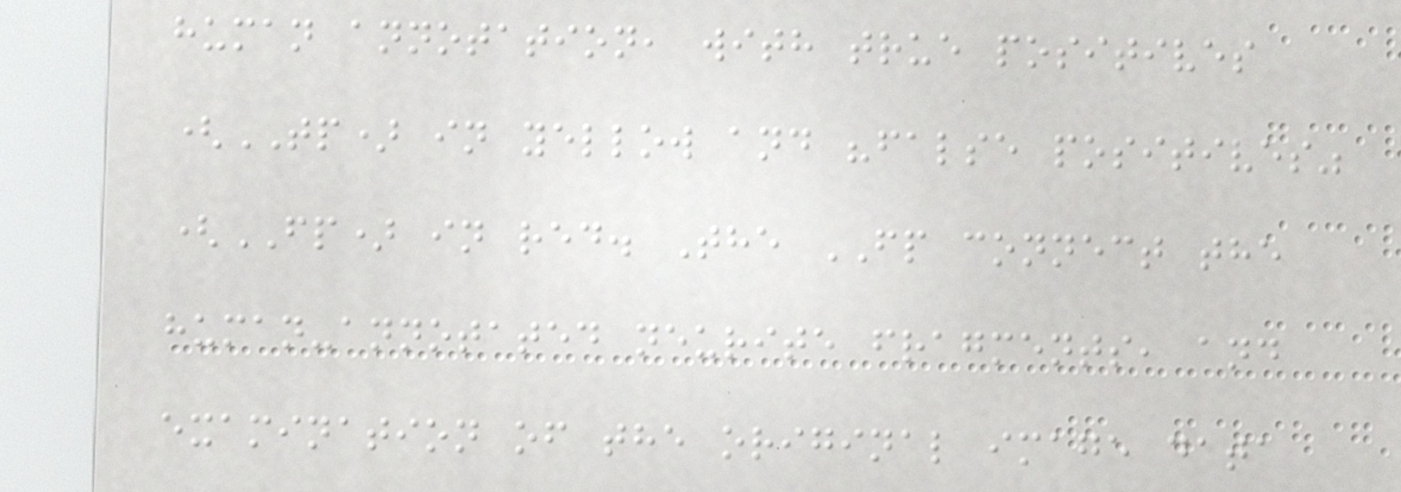human annotation, with true positives
(TP) in yellow and "false positives"
(FP) in red. The FP connect the
human-annotated neurite fragments, and
examination of the original image data
